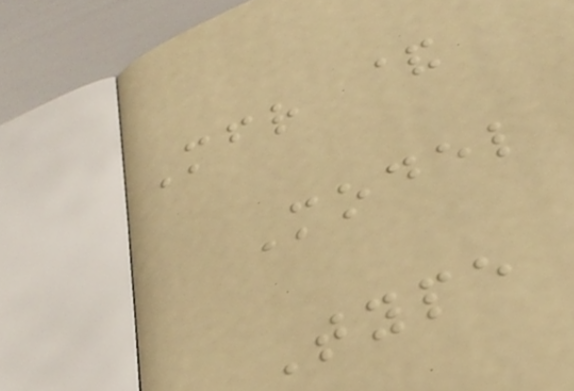Mfr &
Model
Type
